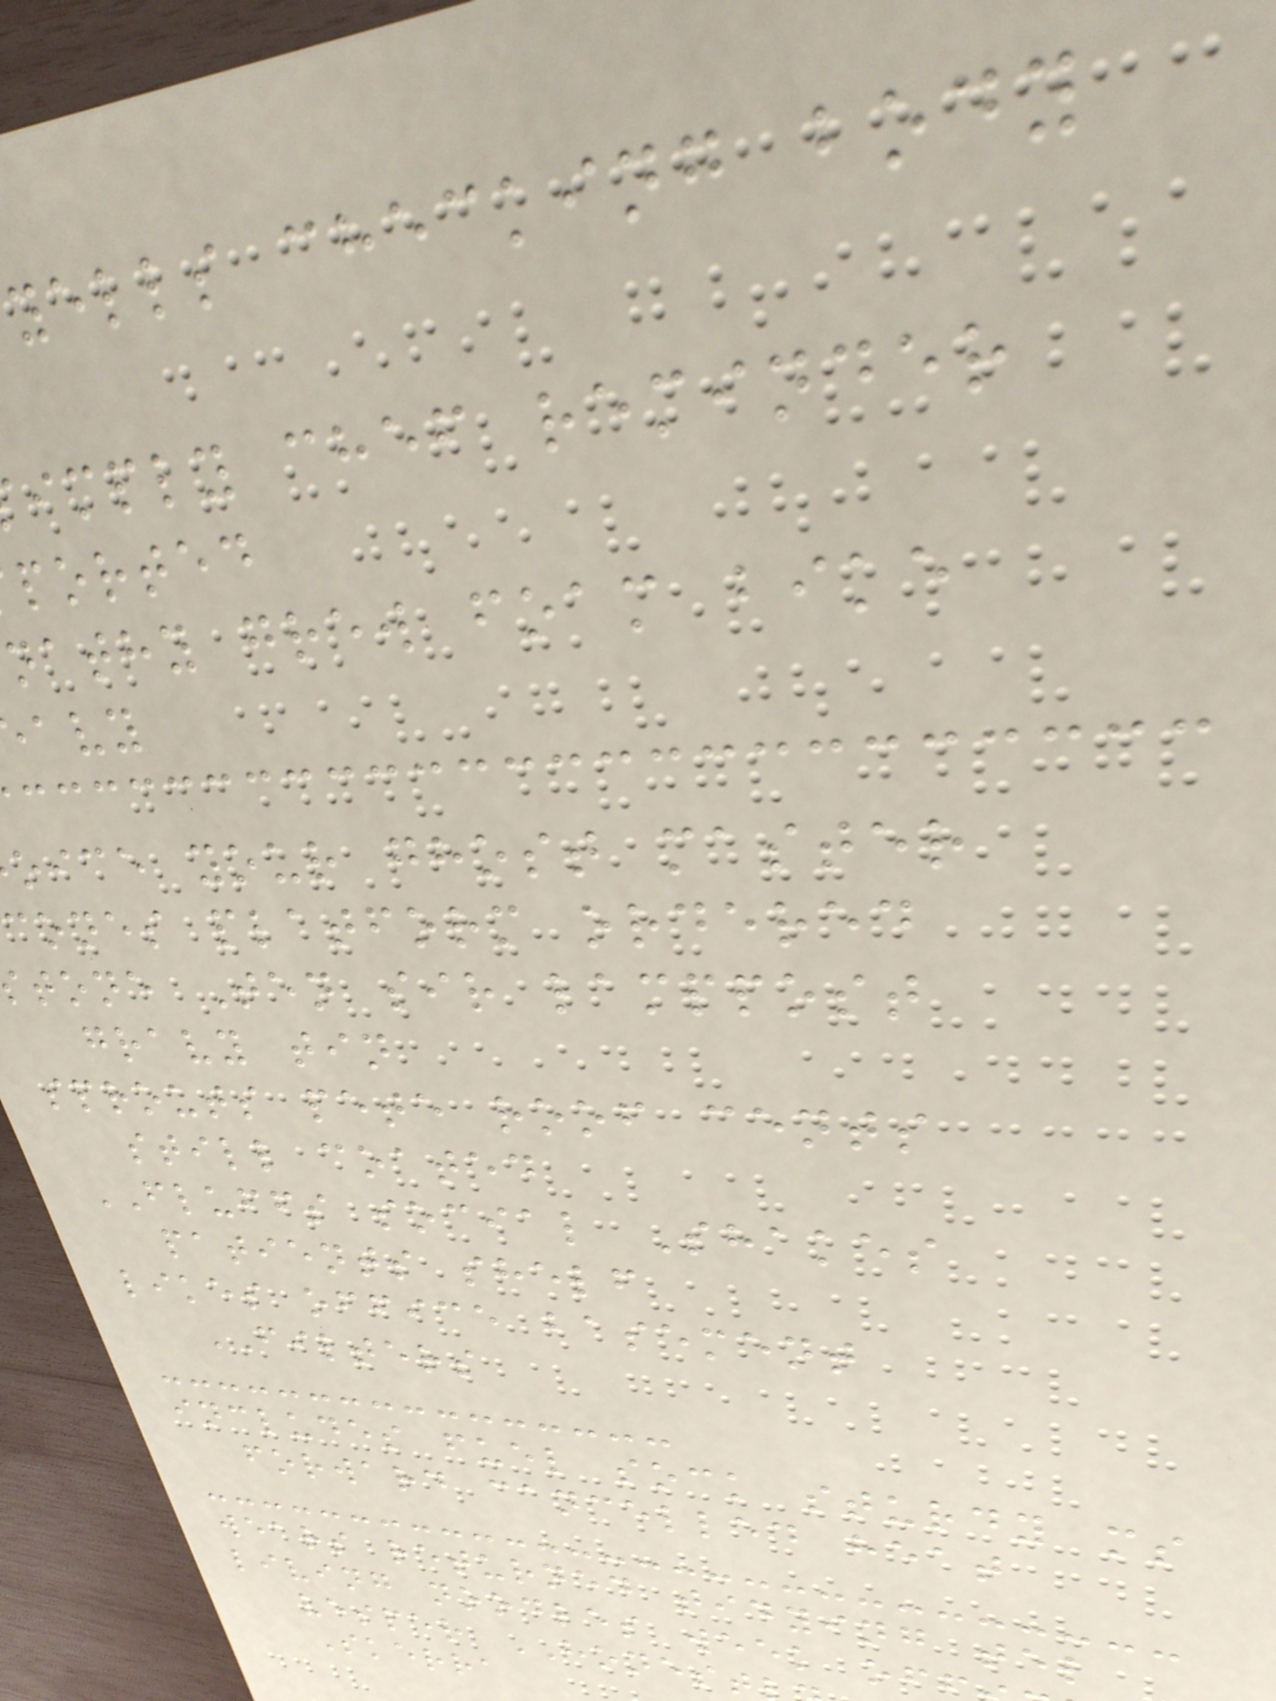yells checking body
imply chef reminder
ported
nathy grew foam bike
oice your ghost master
cones platform ordered
tone Ten sir lamppost
gravy tin
sprouts pete roof cents
still coated
FLUFFS social Shakes
patients shelf
likes office basement
FILTERS
includes fuel sock sturdy ms
forward cancelled heat
wears returned tidying tel
living noodles week of
vesper HONEST
Skerra
